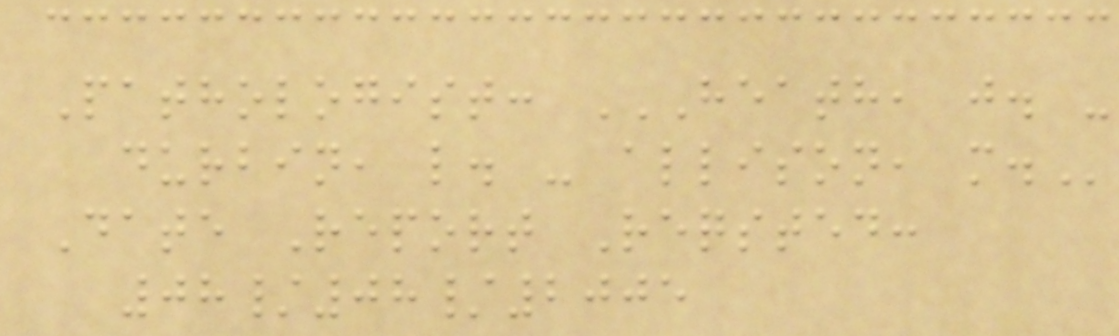Pathologist: HEATH, J. -
DURBIN, L. - ALLISON, M.
Date Report Reqsted:
08/08/2005
